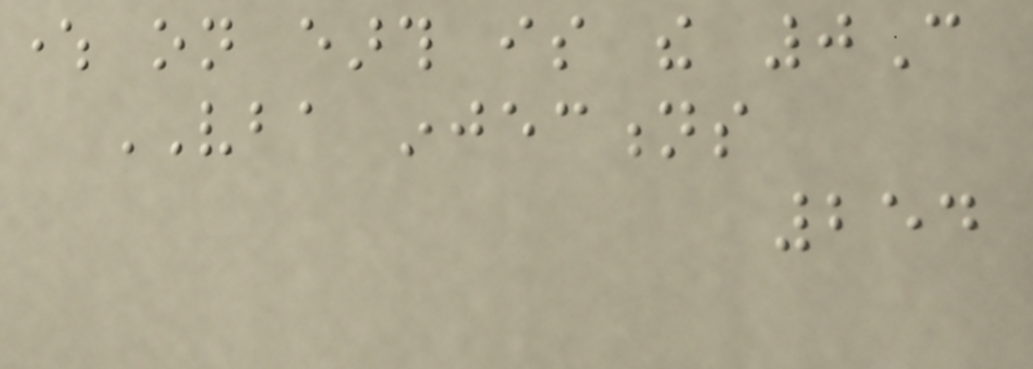where on earth is the 0C
VBA injections
254
